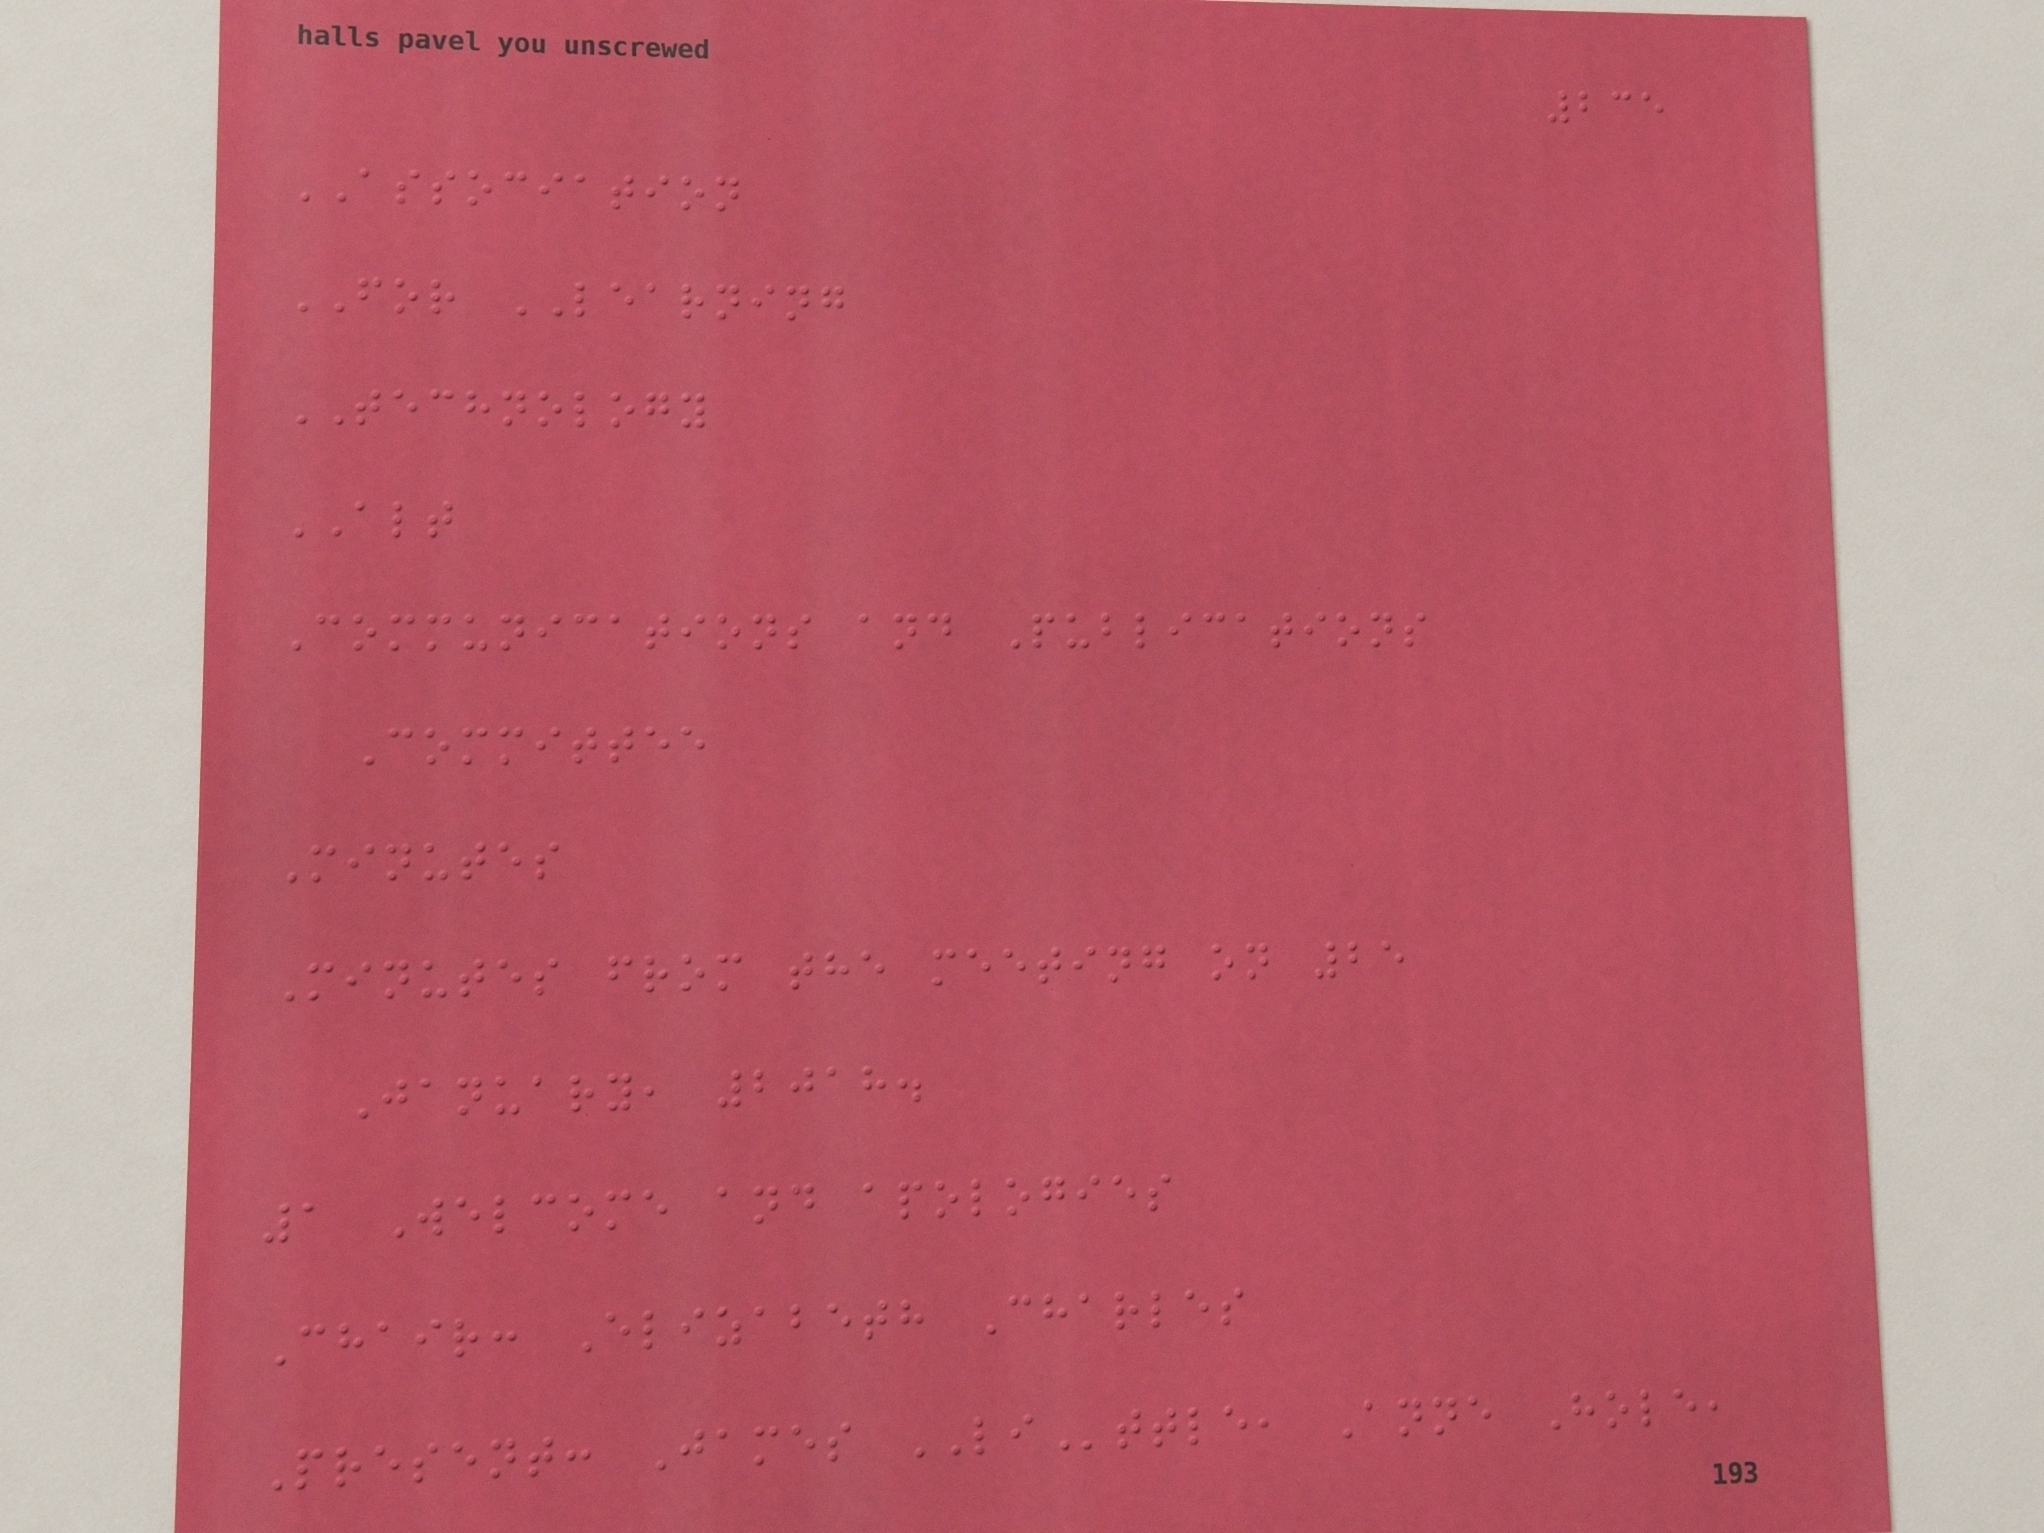235
ASSOCIATION
FOR LEARNING
TECHNOLOGY
ALT
Communications and Publications
Committee
Minutes
Minutes from the meeting on 25
January, 2018.
1 Welcome and apologies
Chair: Elizabeth Charles
Present: James LIttle, Anne Hole,
